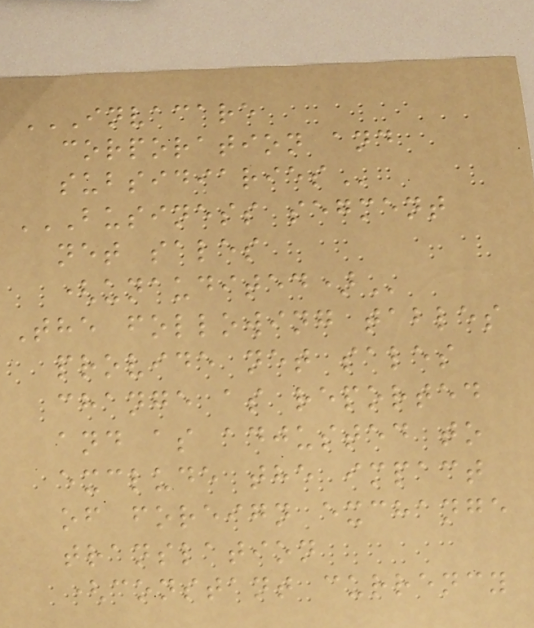INVACARE
CORPORATION AND
SUBSIDIARIES
BUSINESS SEGMENT
NET SALES
(UNAUDITED)
The following tables
provide net sales
change as reported
and as adjusted to
exclude the impact
of foreign exchange
translation
(constant currency
